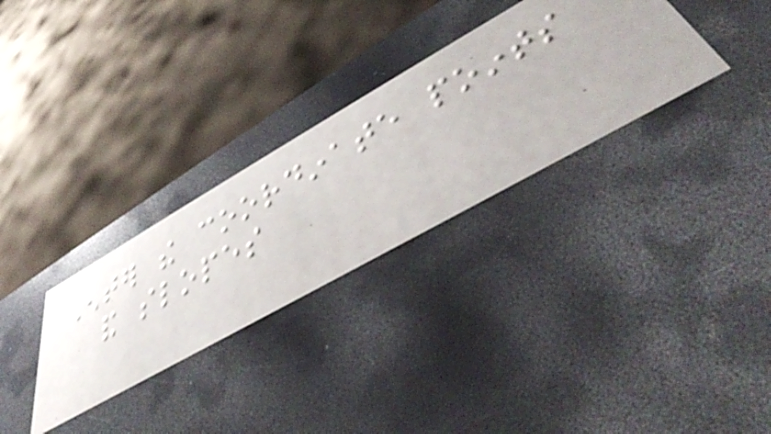Enter the coordinate points
and slopes
